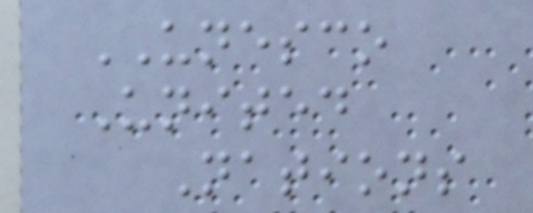UNESCO
United
Nations
